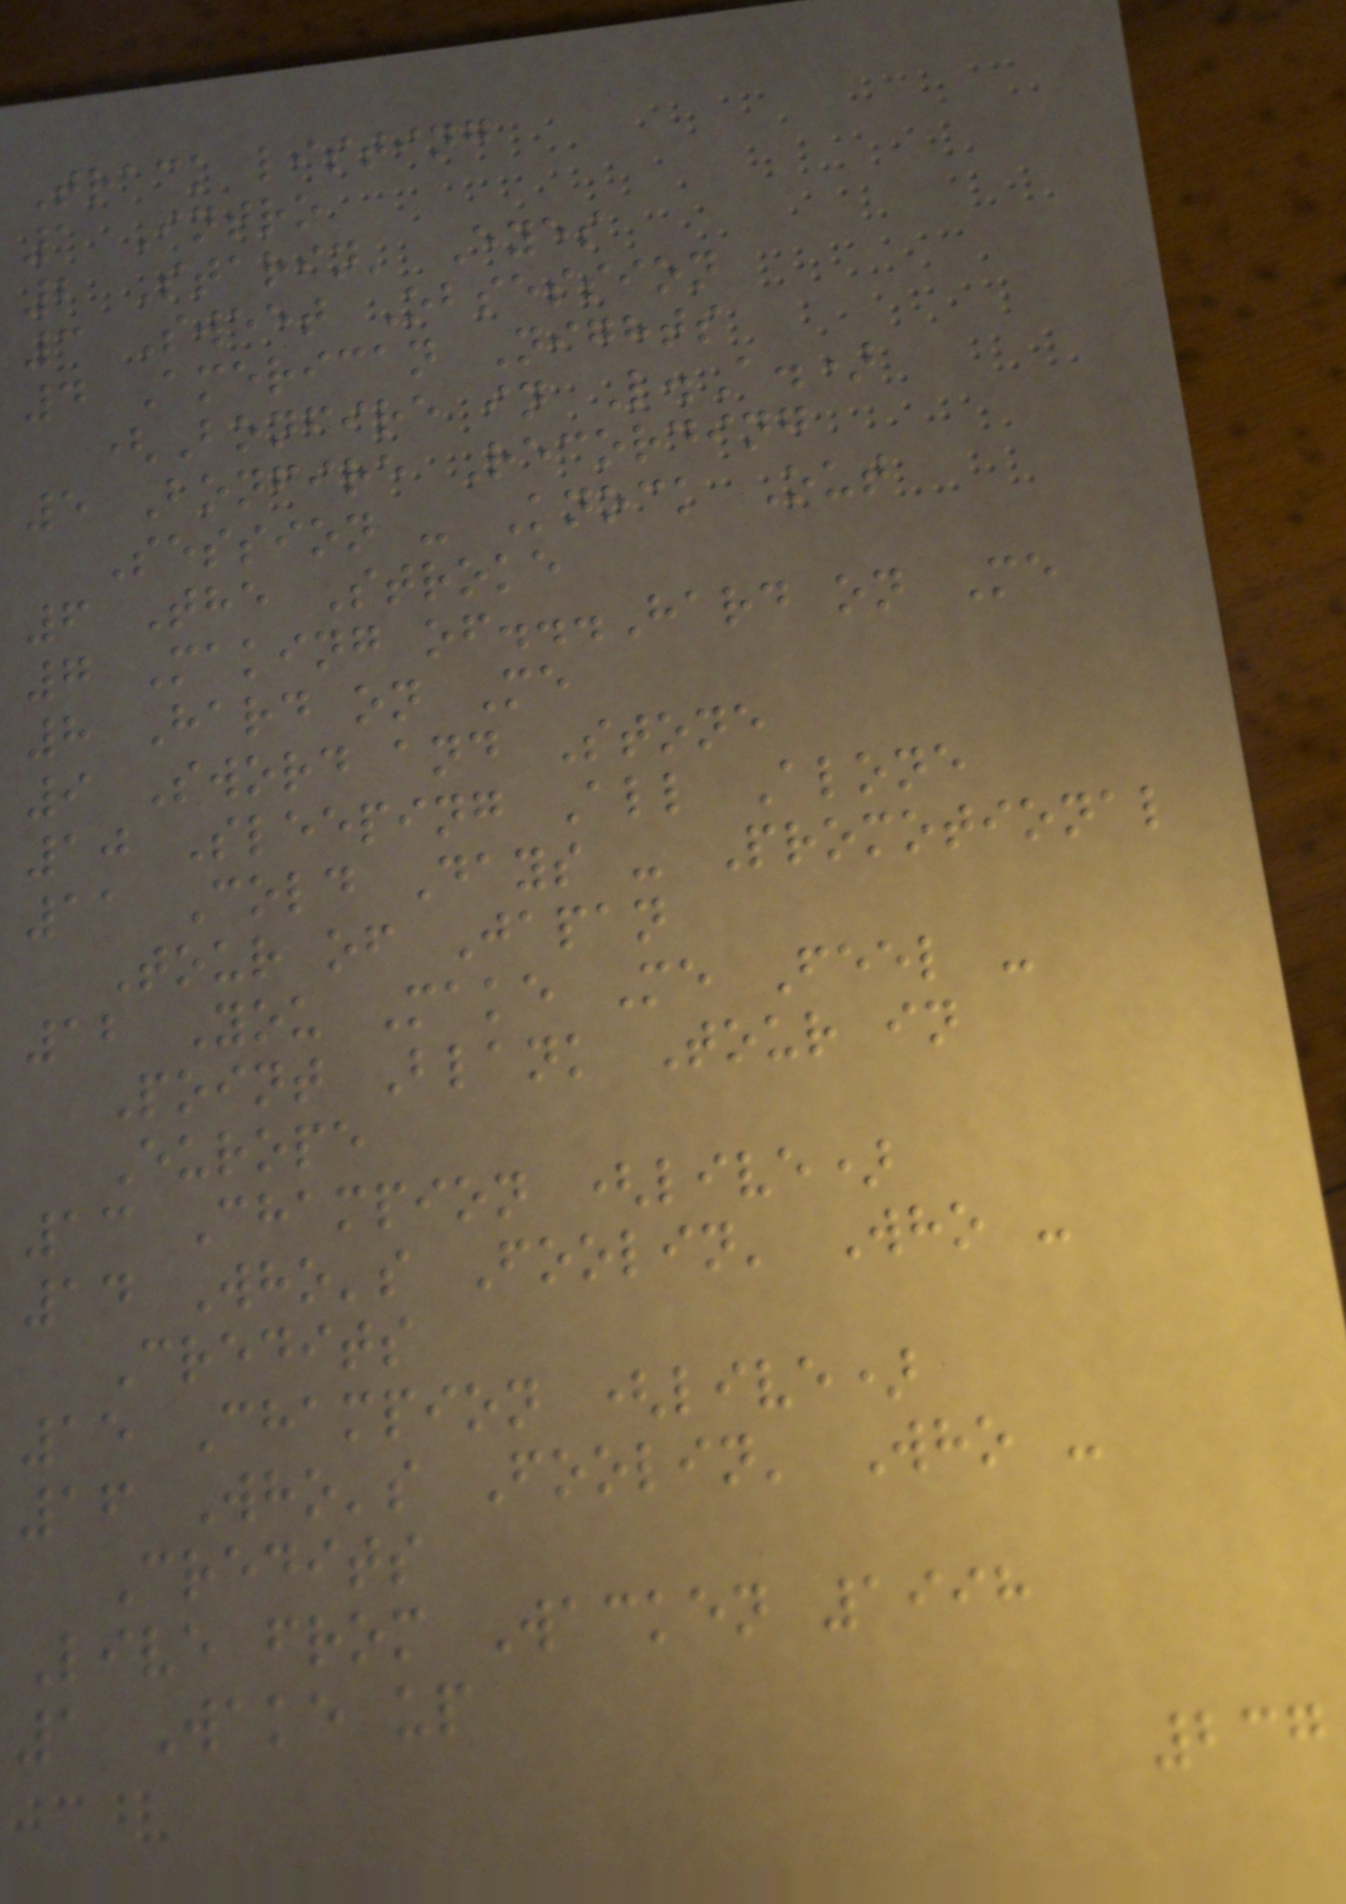Track listing
1 Intro
2 Starin' Eyes
3 Sweet Obsession
4 American Nights
(Bonfire in L.A.)
5 Bonfire Recording
Session - Knock Out
6 The Stroke
7 Making of...Hard on Me
8 Hard on Me
9 Sword and Stone
10 Sleeping All Alone
11 Cold Days - Promotional
Tour of Japan
12 You Make Me Feel -
Point Blank Tour in
Europe
13 Champion (live)
14 Who's Foolin' Who -
Credits
15 Champion (live)
16 Who's Foolin' Who -
Credits
Live from Wacken 1998
1 Wake up
237
